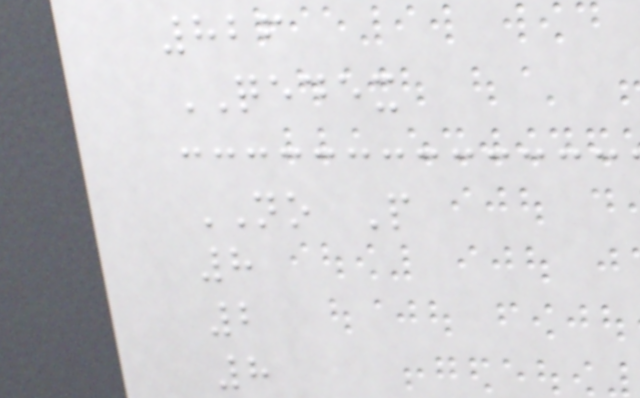826
QEDEX
NO P
8
2
8
